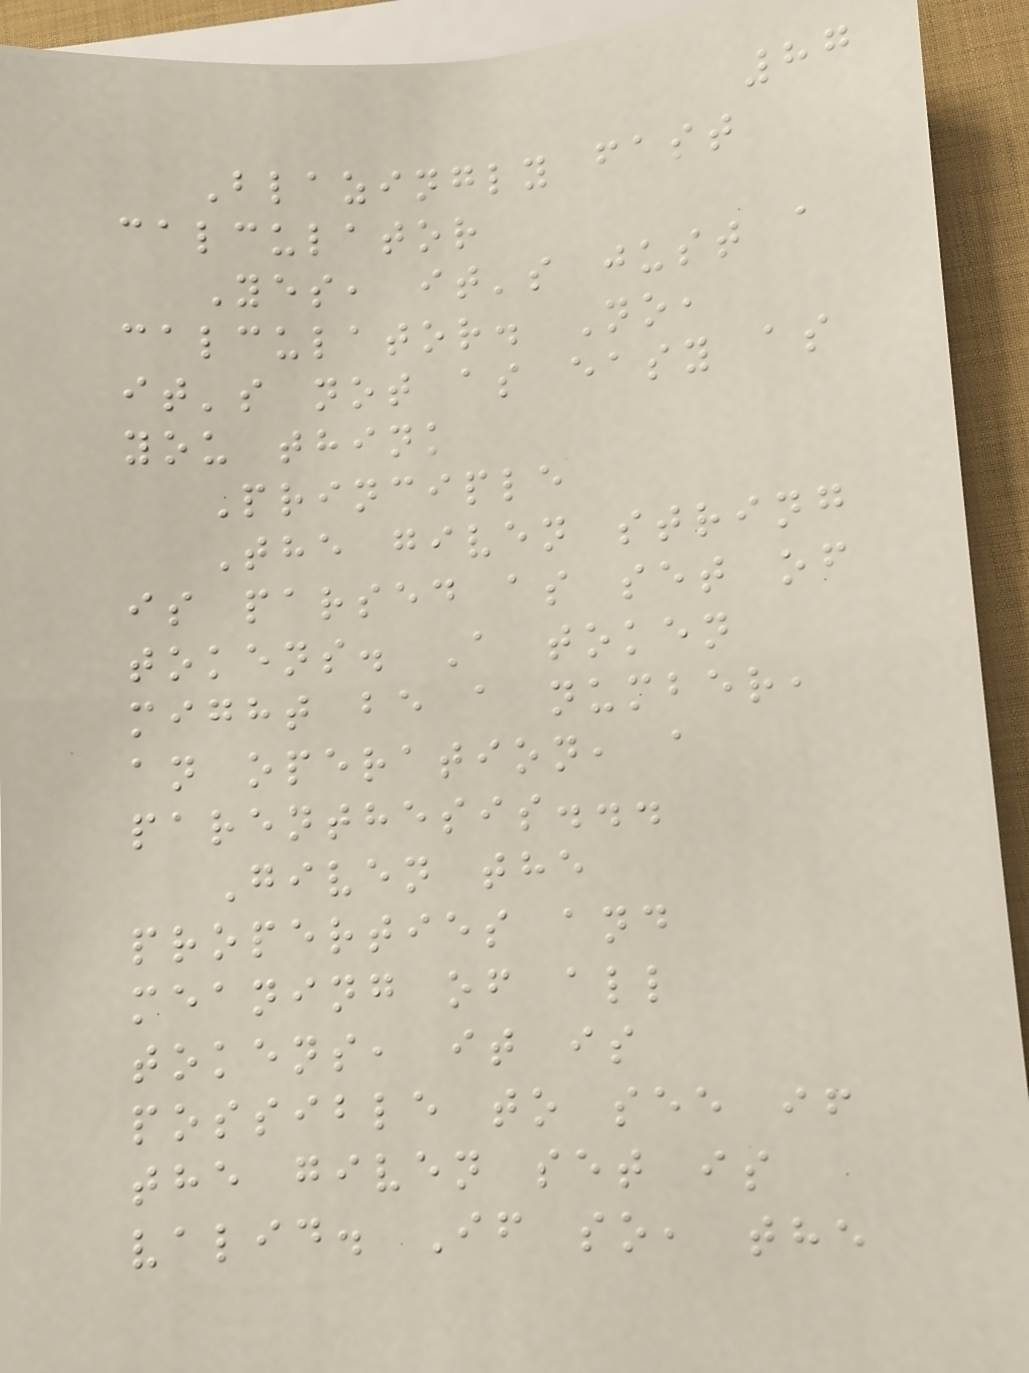87
Blazingly fast
calculator
Yes, it's just a
calculator. No,
it's not as easy as
you think
Principle
The given string
is parsed as set of
tokens. A token
might be a number,
an operation, a
parenthesis...
Given the
properties and
meaning of all
tokens, it is
possible to see if
the given set is
valid. If so, the
